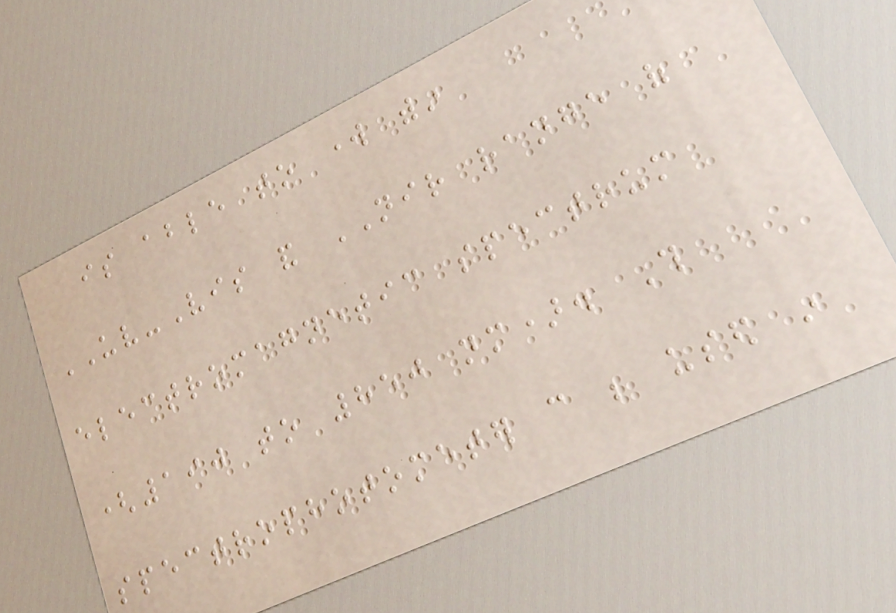is able to work within
UV-Vis and NIR range of
electromagnetic spectrum
(190 to 850 nm). This
spectrophotometer can be used in
